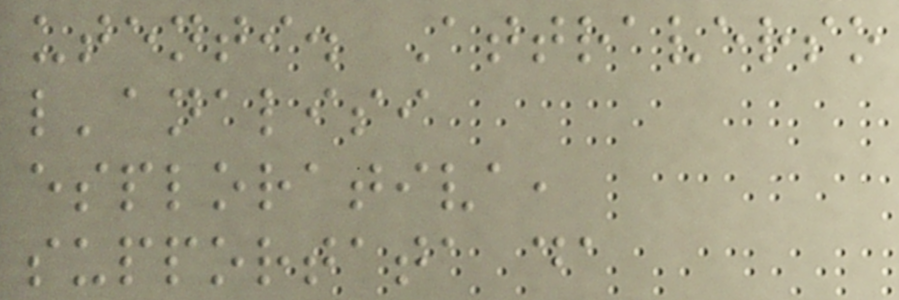utenti. Attraverso
l'analisi
esplorativa,
supportata da
